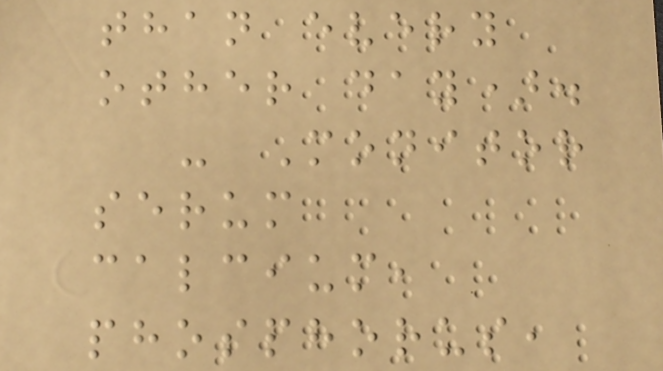than every
other day).
- Monitor
serum
calcium,
phosphorus,
